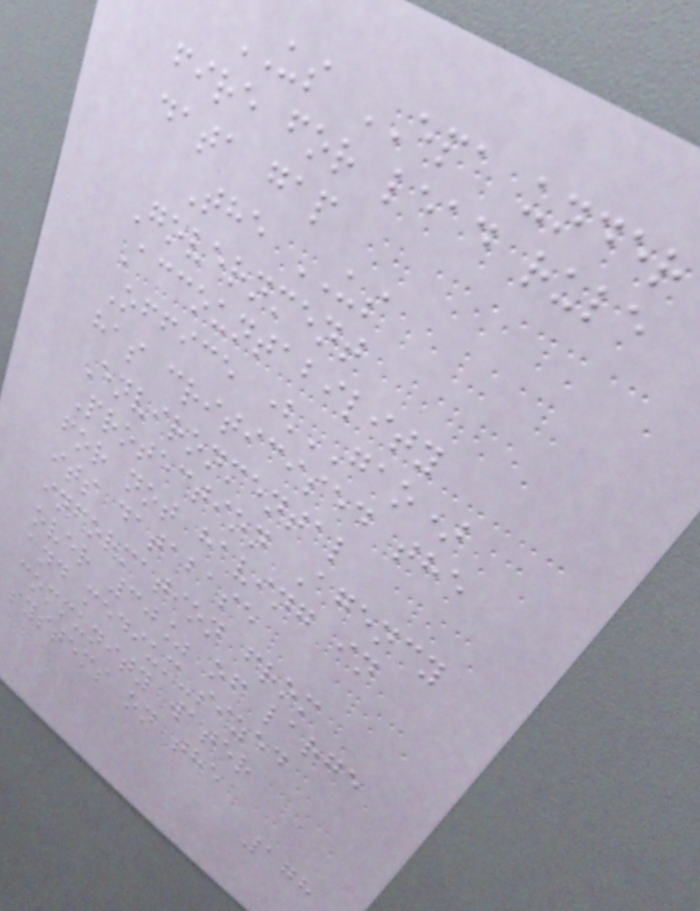US EPA under
fire for lead rule
data gap
The US
Government
Accountability
Office (GAO)
has criticised the
Environmental
Protection Agency
for not having in
its database
information from
over 30% of large
and medium-sized
community water
systems on the
178
